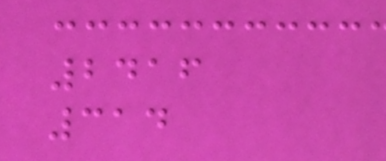2416
314
